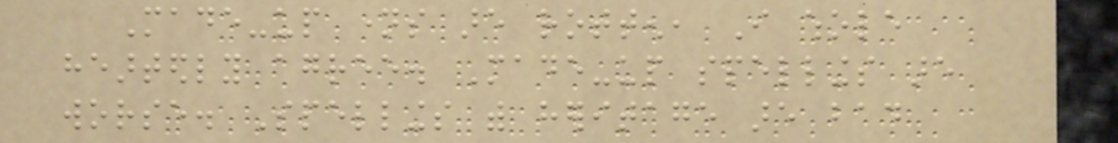Made-up names are rotten, I whole
heartedly agree. Made-up spellings are
worse. Spellings with heritage are bad
